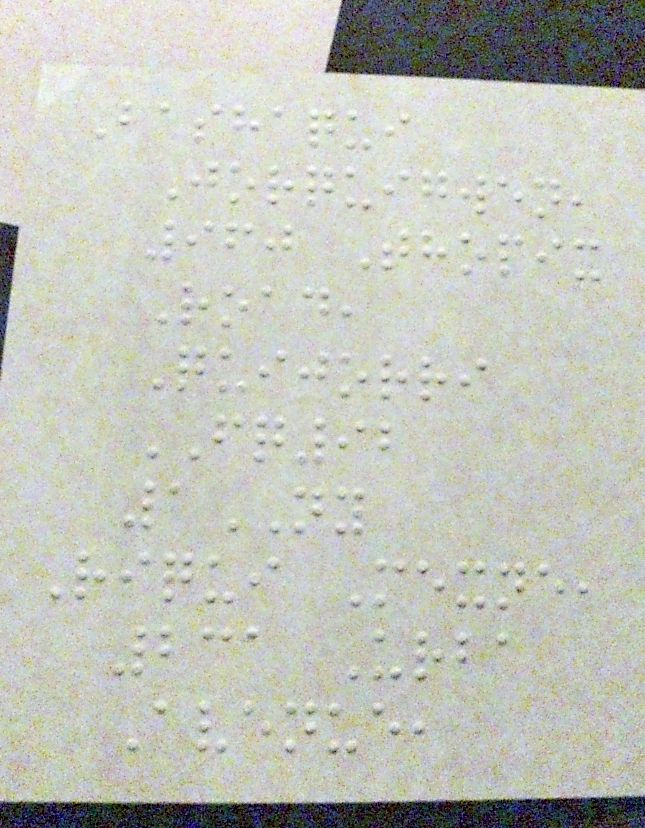Bashaqui
Jorquigwen,
960 Thopix
Road,
Quijorri
FQ92
1NY
Riqui Mexne,
231 Urba
Avenue,
